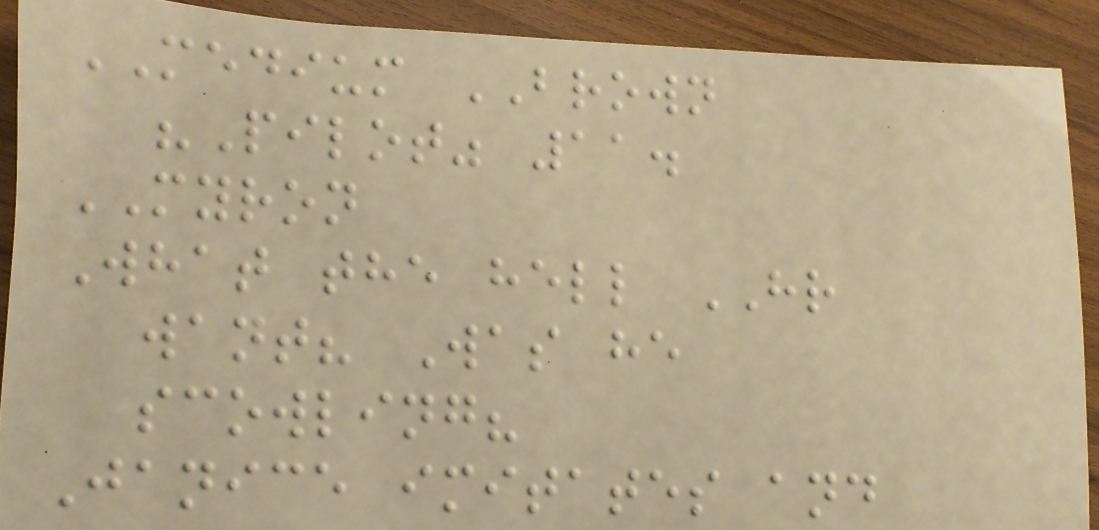MEDIUM BROWN
"Pilot" 11.
MYRON
What the hell HR
want? Was he
scowling?
Janice imitates and
